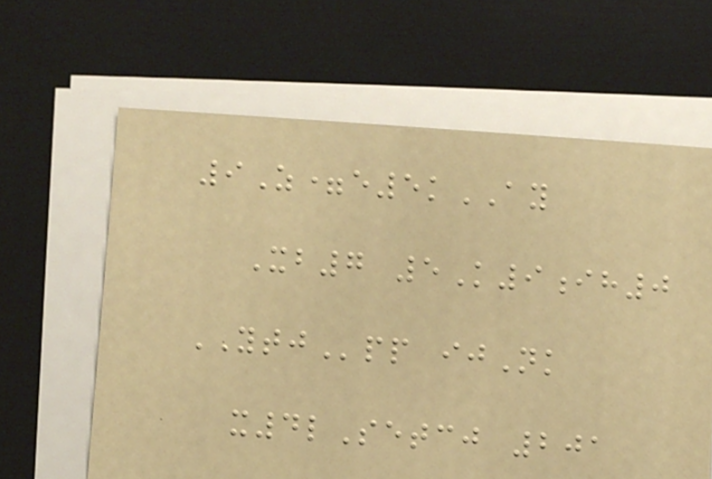9Z=e5kAY
Xb7 5K9ih0
YTJpp ijNk
x4lSetcj 201
